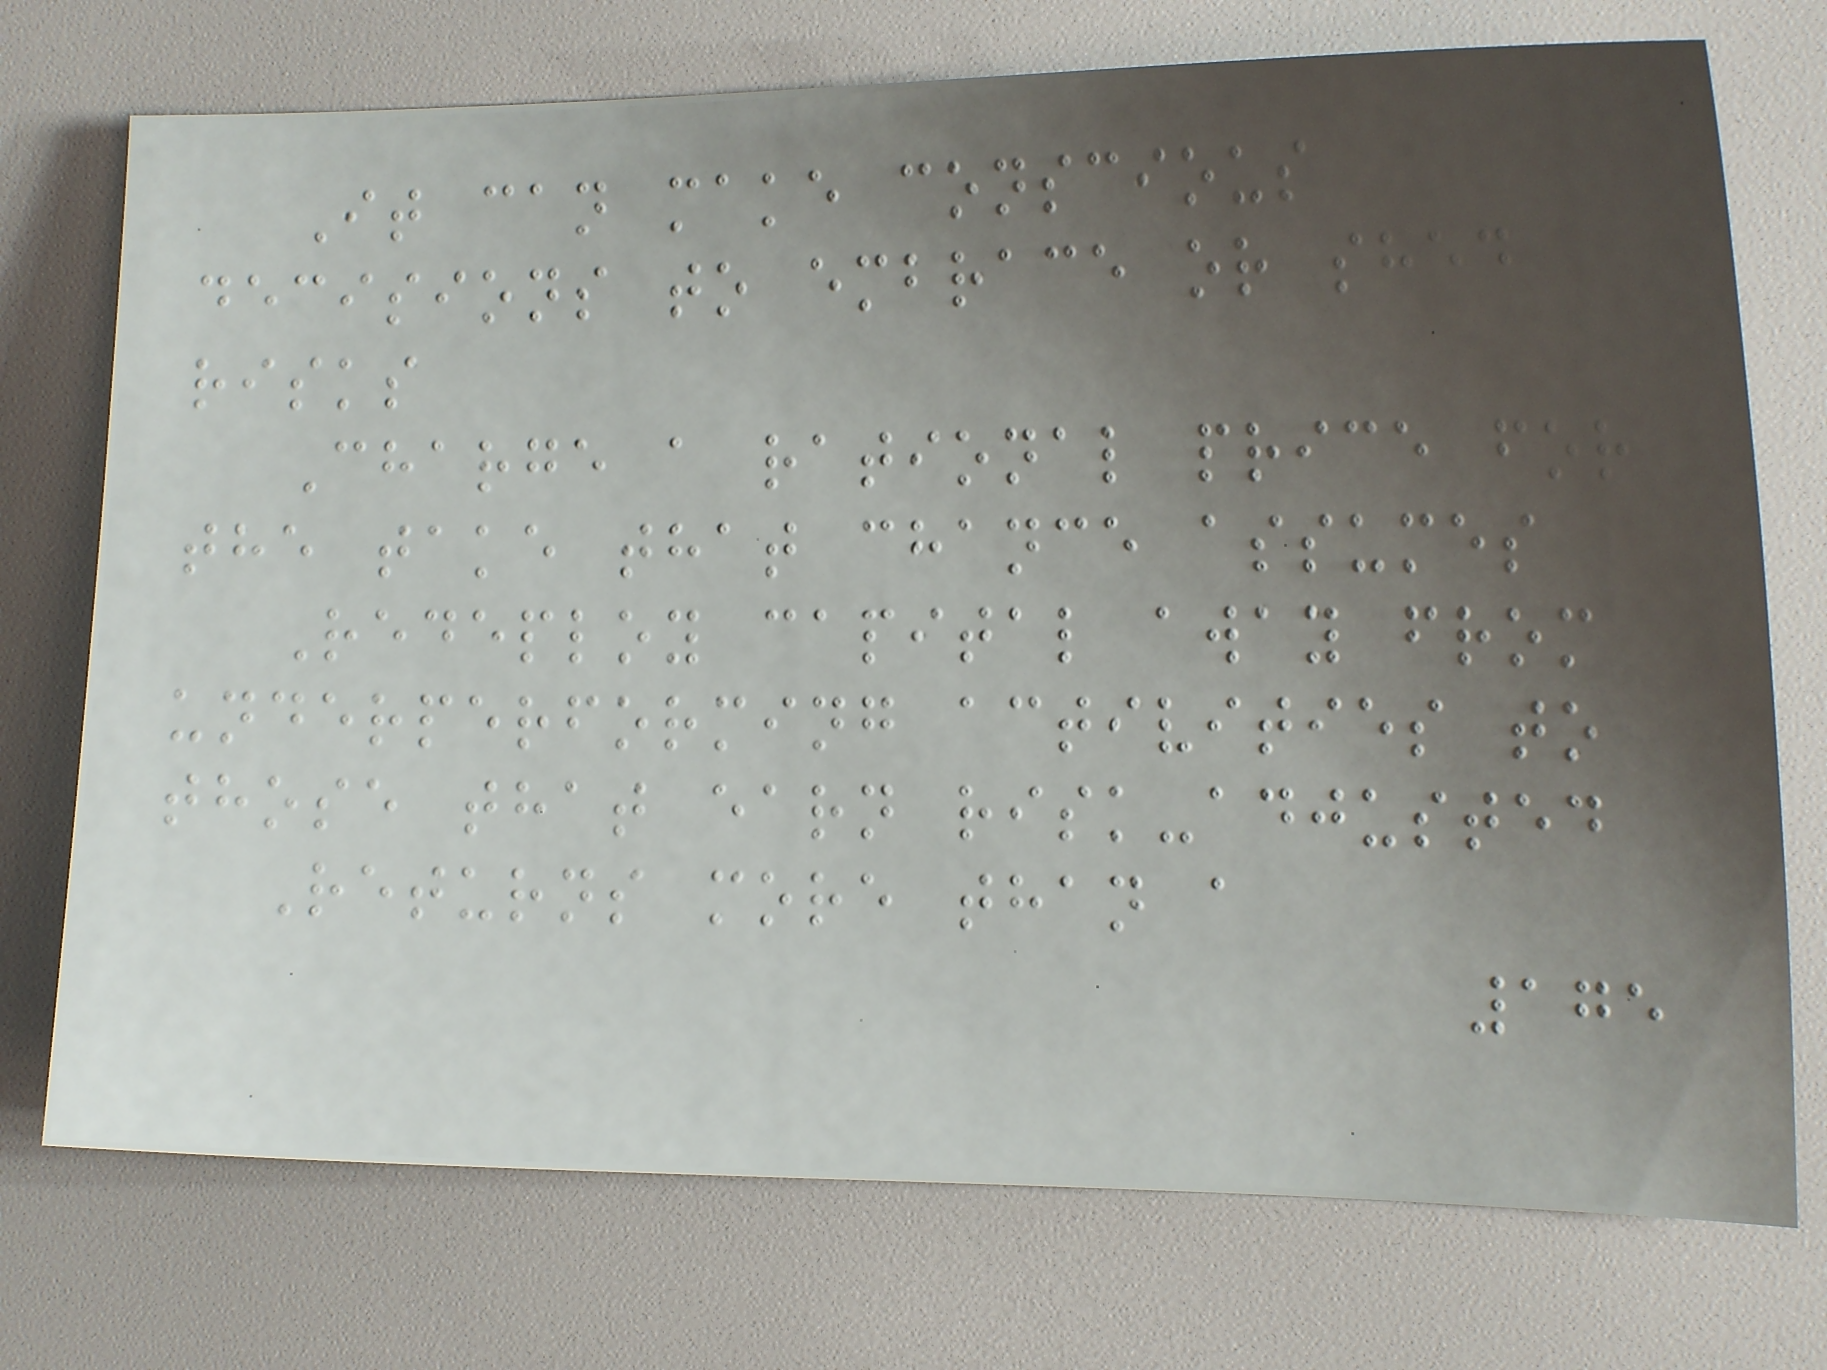It can make conscious
decisions to embrace or shed
risks
Charge a rational price for
the take that chance assumes
Redeploy capital away from
underperforming activities to
those that earn risk-adjusted
Returns more than a
175
